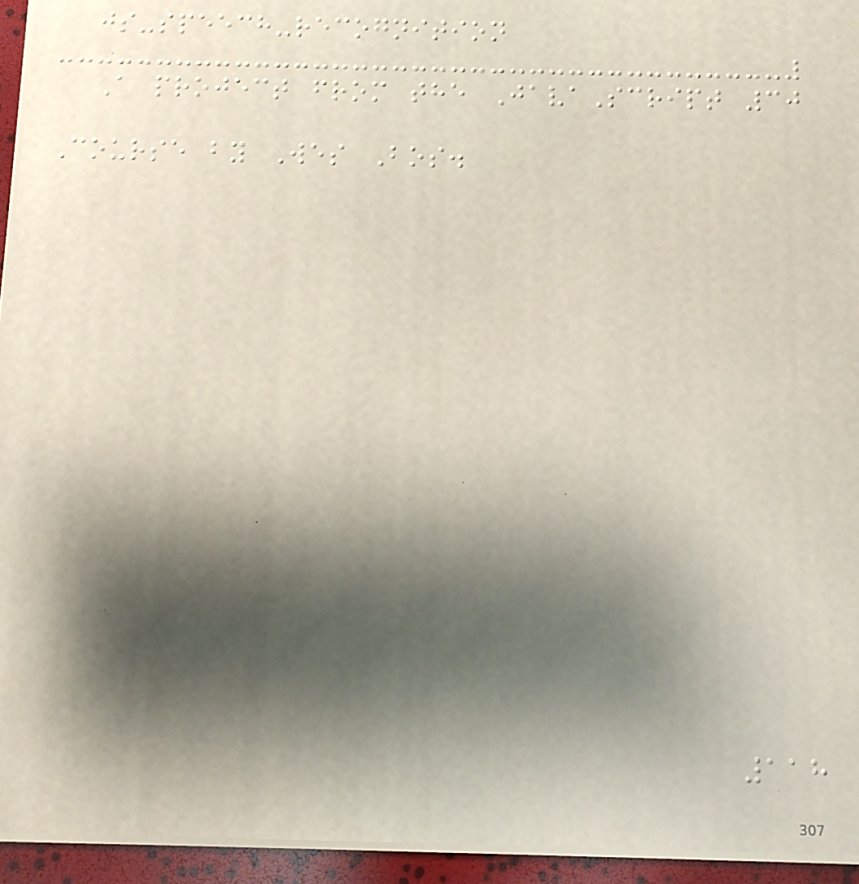js-speech-recognition
A project from the JavaScript 30
Course by Wes Bos.
118
